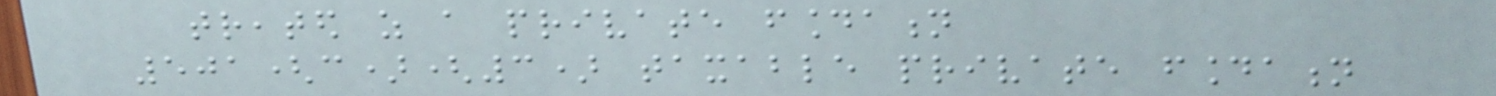treated as a private foundation
501(c)(3) taxable private foundation
